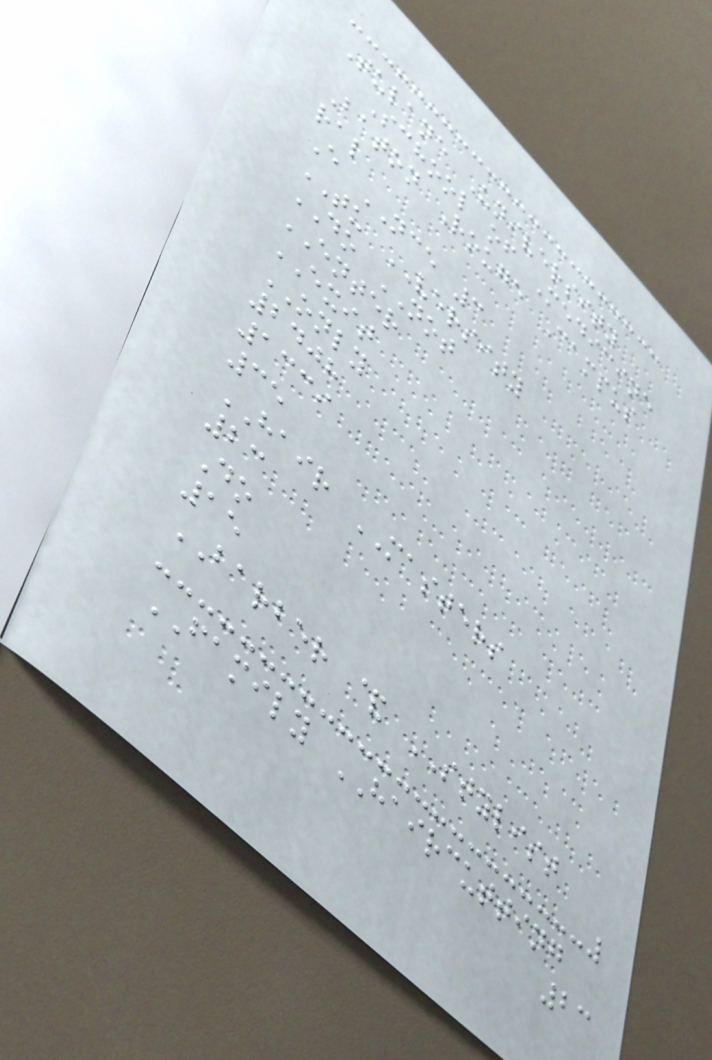Tulane University
School of Medicine
Baton Rouge Campus
ral
E NCE 3
TU VERSITY
DO NOT
ENTER
EXIT
ONLY
2408
1339
35
HAIR MASTERS
23
Do
15
BARBER & STYLIST
FAMILY HAIRCUTTING
23
